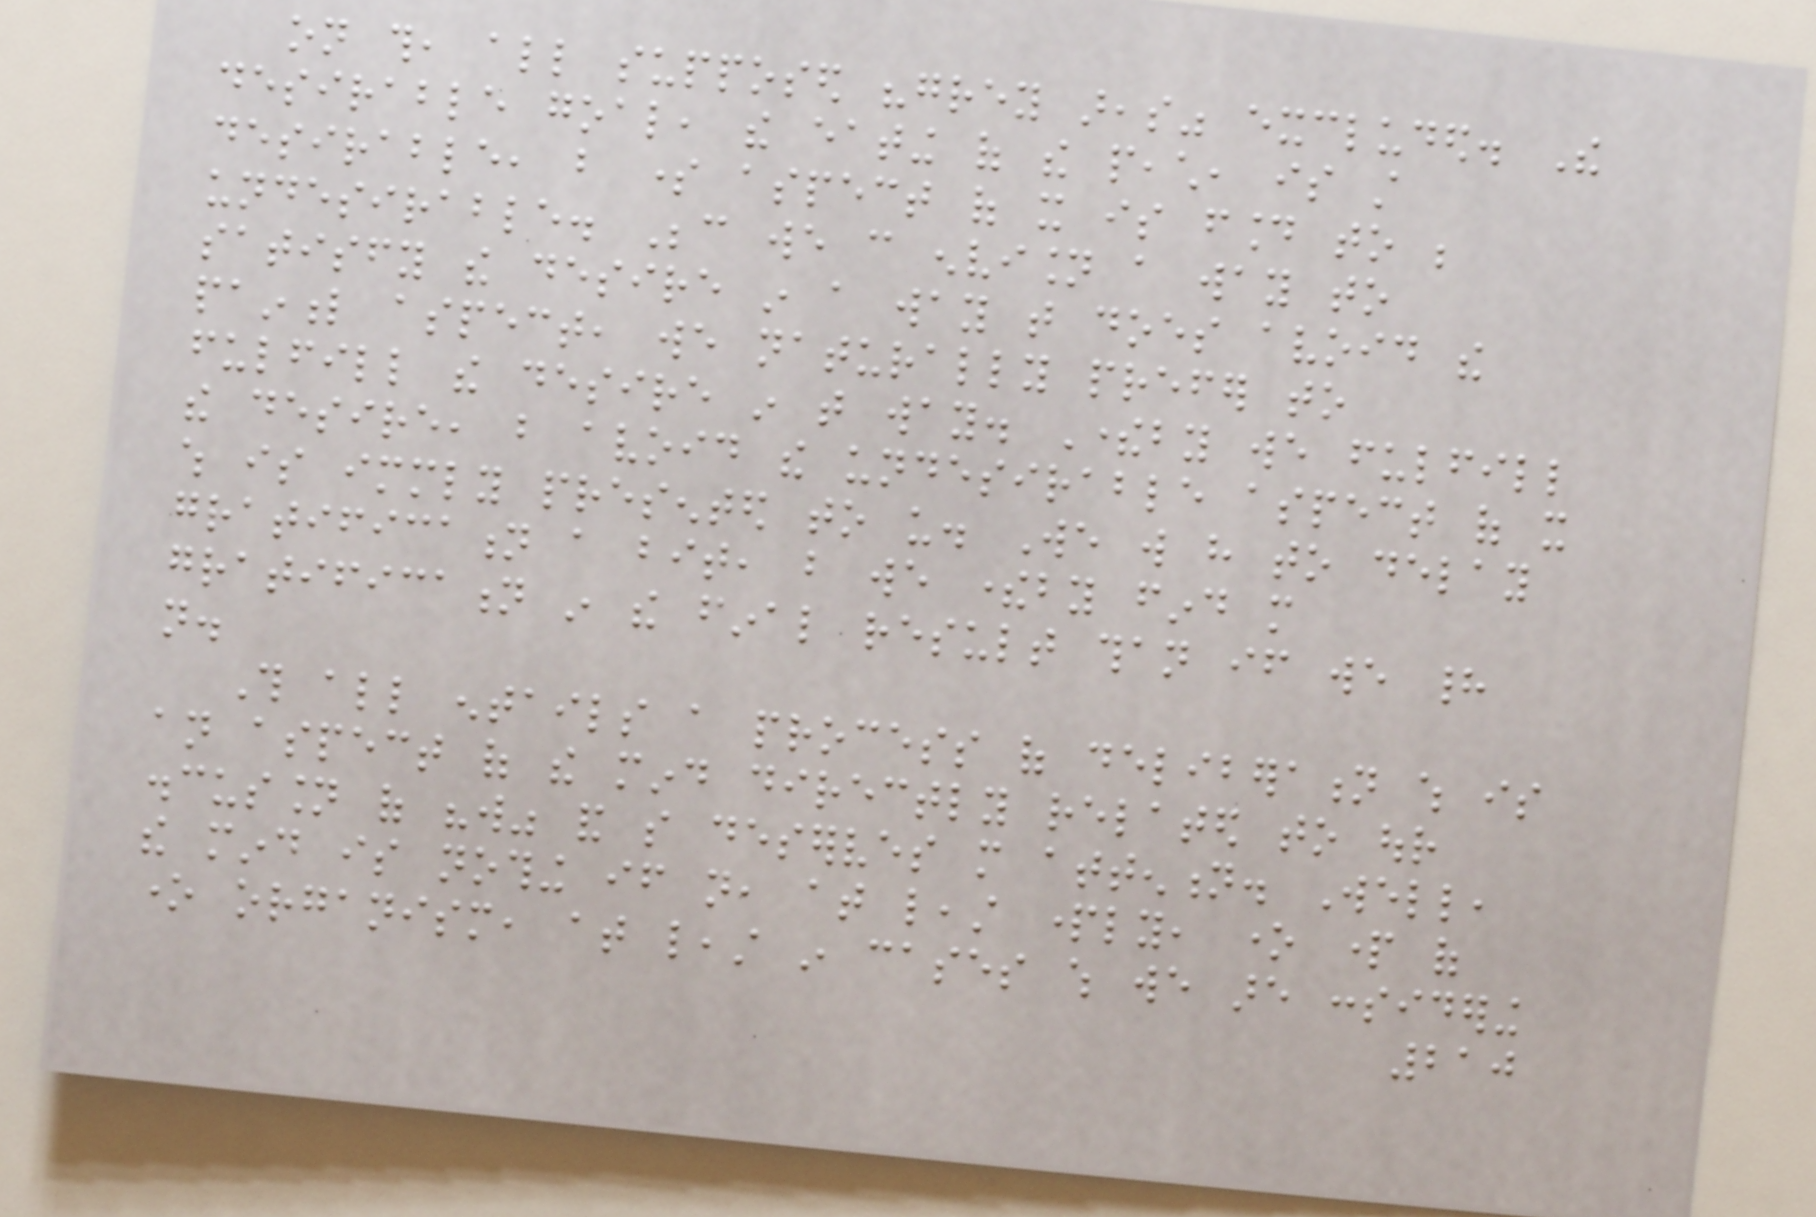on this, all supposed "grey areas" excluded. The
desirable goal, the eating of the peach, is still
desirable, but some aspect of it is found to be
undesirable. Because we can envision a way to
satisfy the desire in a way that does avoid the
painful aspect, we naturally prefer to
fulfill the desire in that way. Thereby we fulfill
the desire, but avoid the undesirable aspect of it
which is immediately presented to us. We will have to delay
gratification a bit, but we thereby find more
gratification in the final result than if we had
not.
This all entails a process of deliberation which is
an aspect of the mind directly related to our
discussion of "will" and so deserves more attention. Well,
the mind is nothing if not, at least partly, one part of
one organism, at least in cases which we are considering
210
